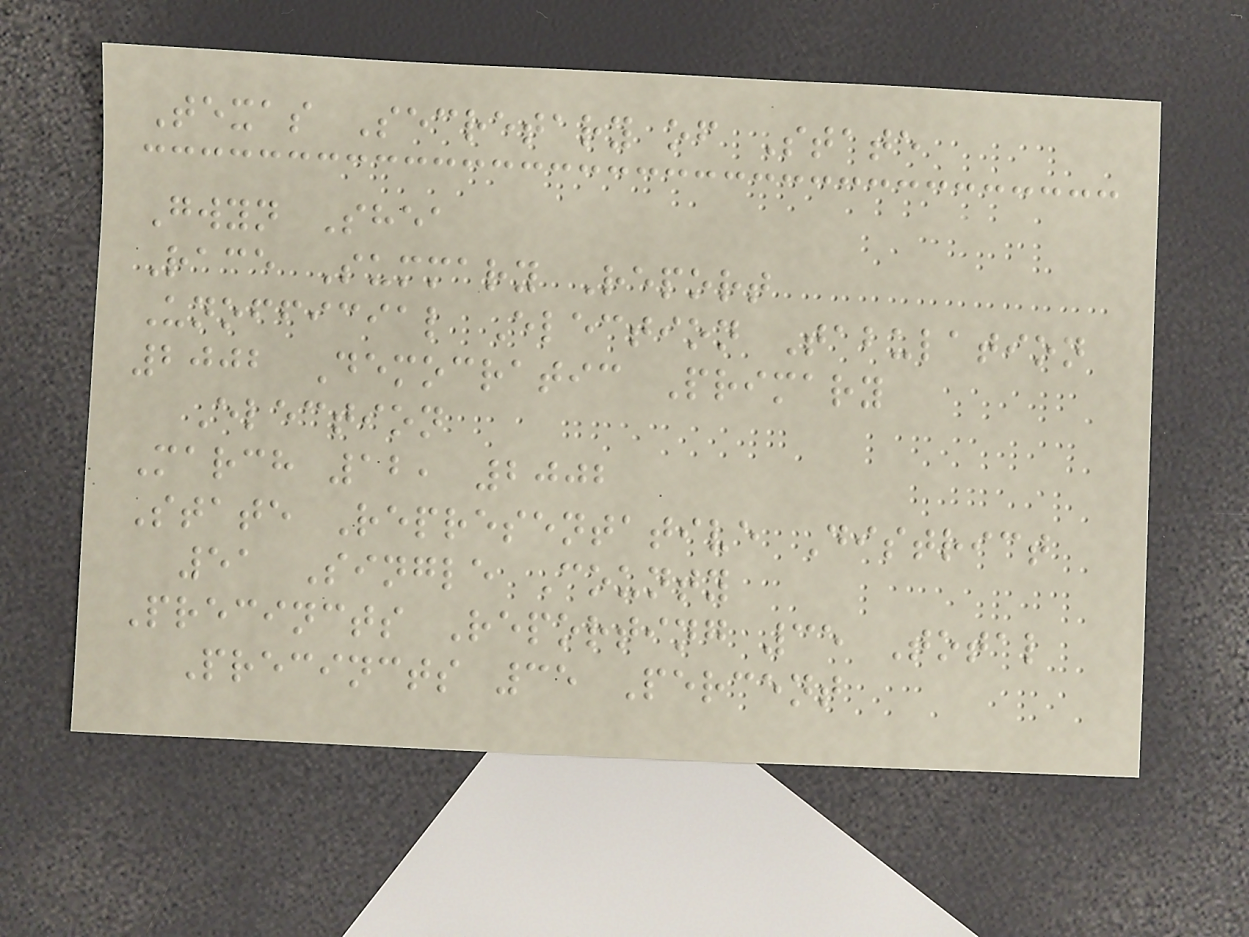Texas Secretary of State
Gwyn Shea
Race Summary Report
Unofficial Election Tabulation
2002 Democratic Primary
Election
March 12, 2002
State Representative District
51 Single County
Precincts Reporting 35 Total
Precincts 35 Percent
